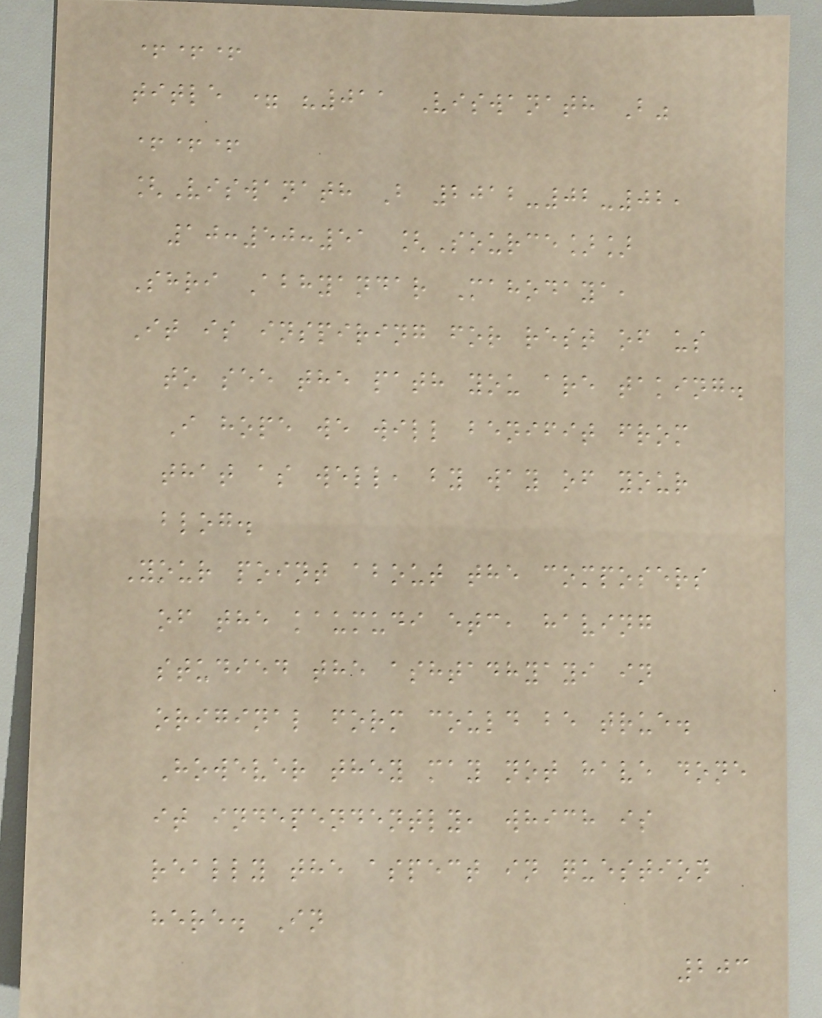+++
title = "011 Viswanath B"
+++
[Viswanath B 2012-02-02,
10:50:51 [Source]]
Shri Abhyandar Mahodaya,
It is inspiring for rest of us
to see the path you are taking.
I hope we will benifit from
that as well, by way of your
blog.
Your point about the composers
of the kaumudi etc, having
studied the ashtadhyayi in
original form could be true.
However they may not have done
it independently, which is
really the aspect in question
here. In
203
